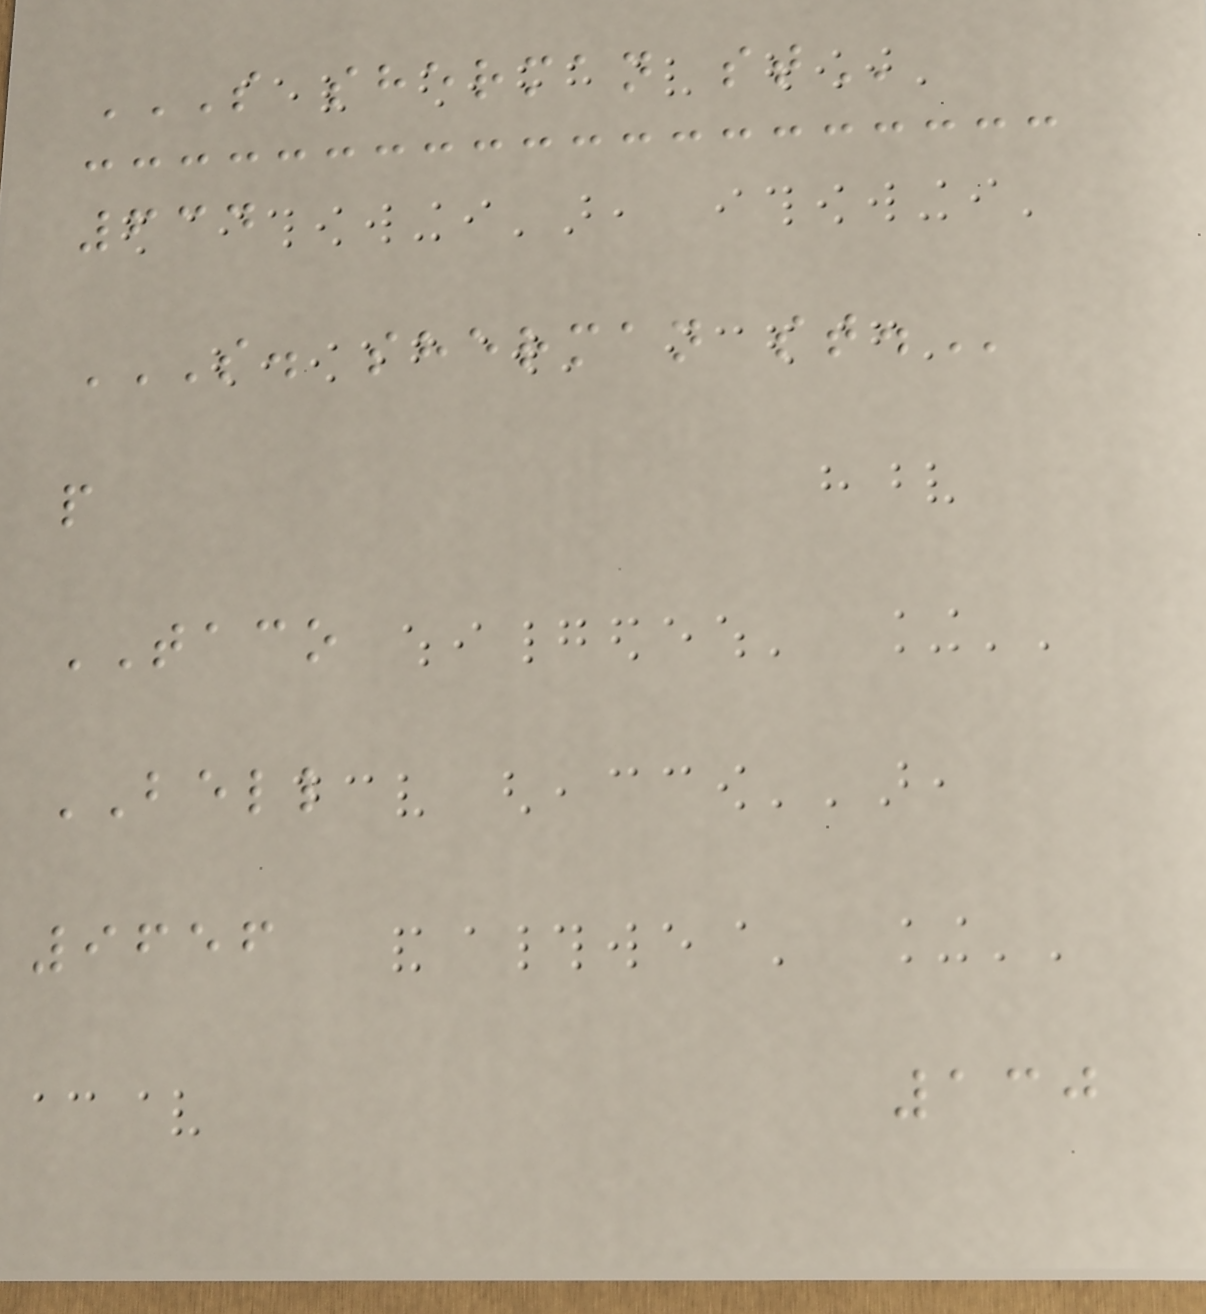S SHERMAN ST
634
S. SHERMAN ST.
p
TACO
BELL
9656
130
